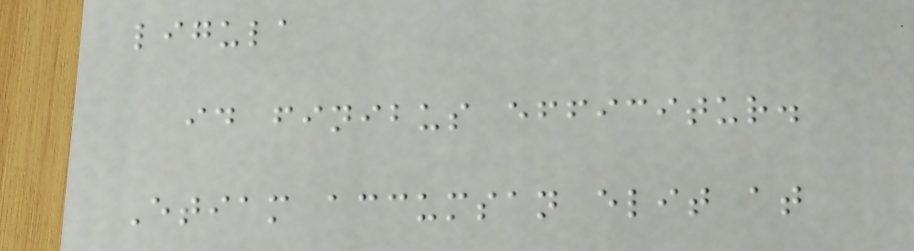ligula
id finibus efficitur.
Etiam accumsan elit at
